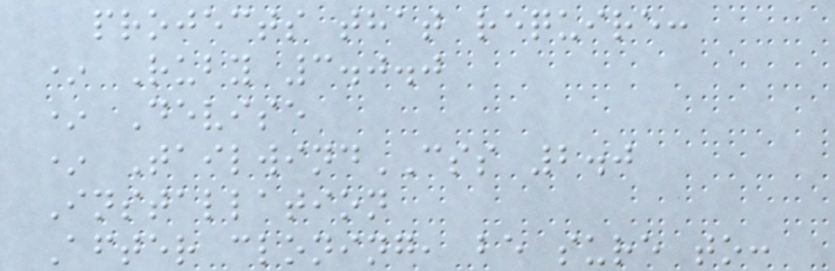projects that require:
* Ruby 3.0.0
* Devise
* TailwindCSS 2.0
Installation
After cloning, be sure to:
